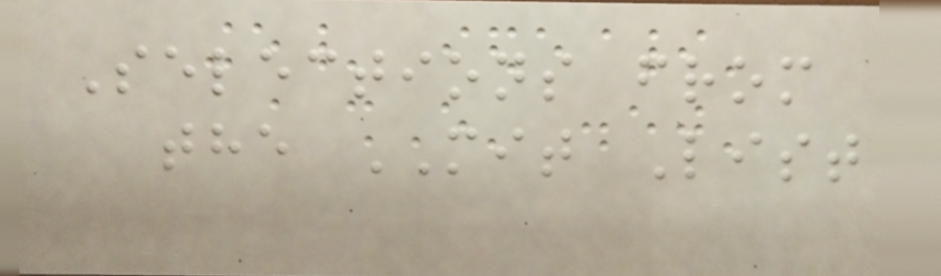Selections from
the MIT List
